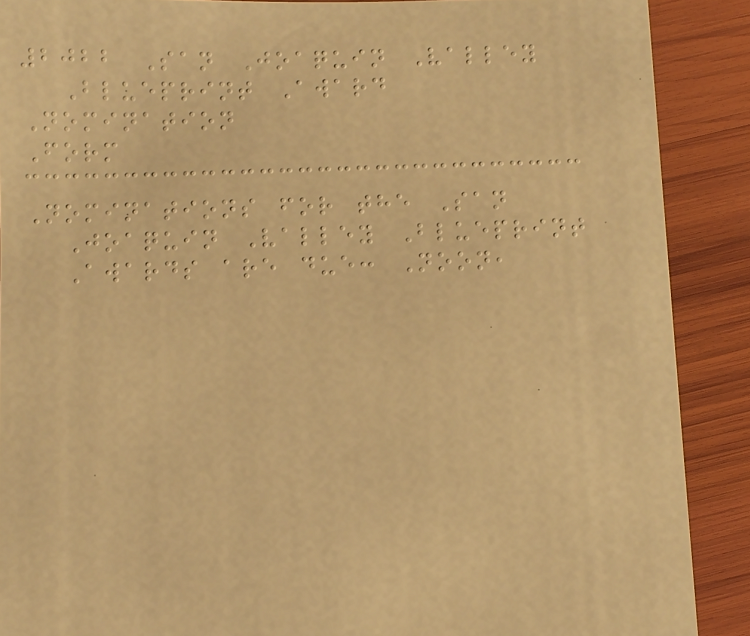2022 San Joaquin Valley
Blueprint Award
Nomination
Form
Nominations for the San
Joaquin Valley Blueprint
Awards are due: Noon,
